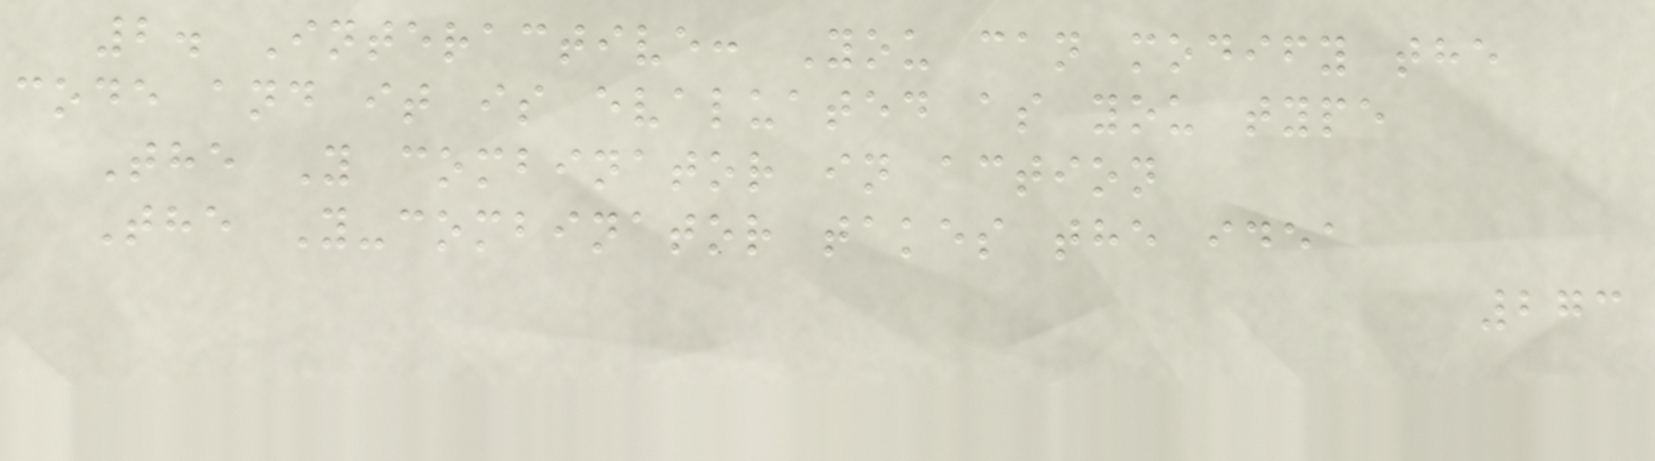2. Interactive: You can modify the
code and it is evaluated as you type
The Y combinator in action
The Y-combinator takes the idea
273
